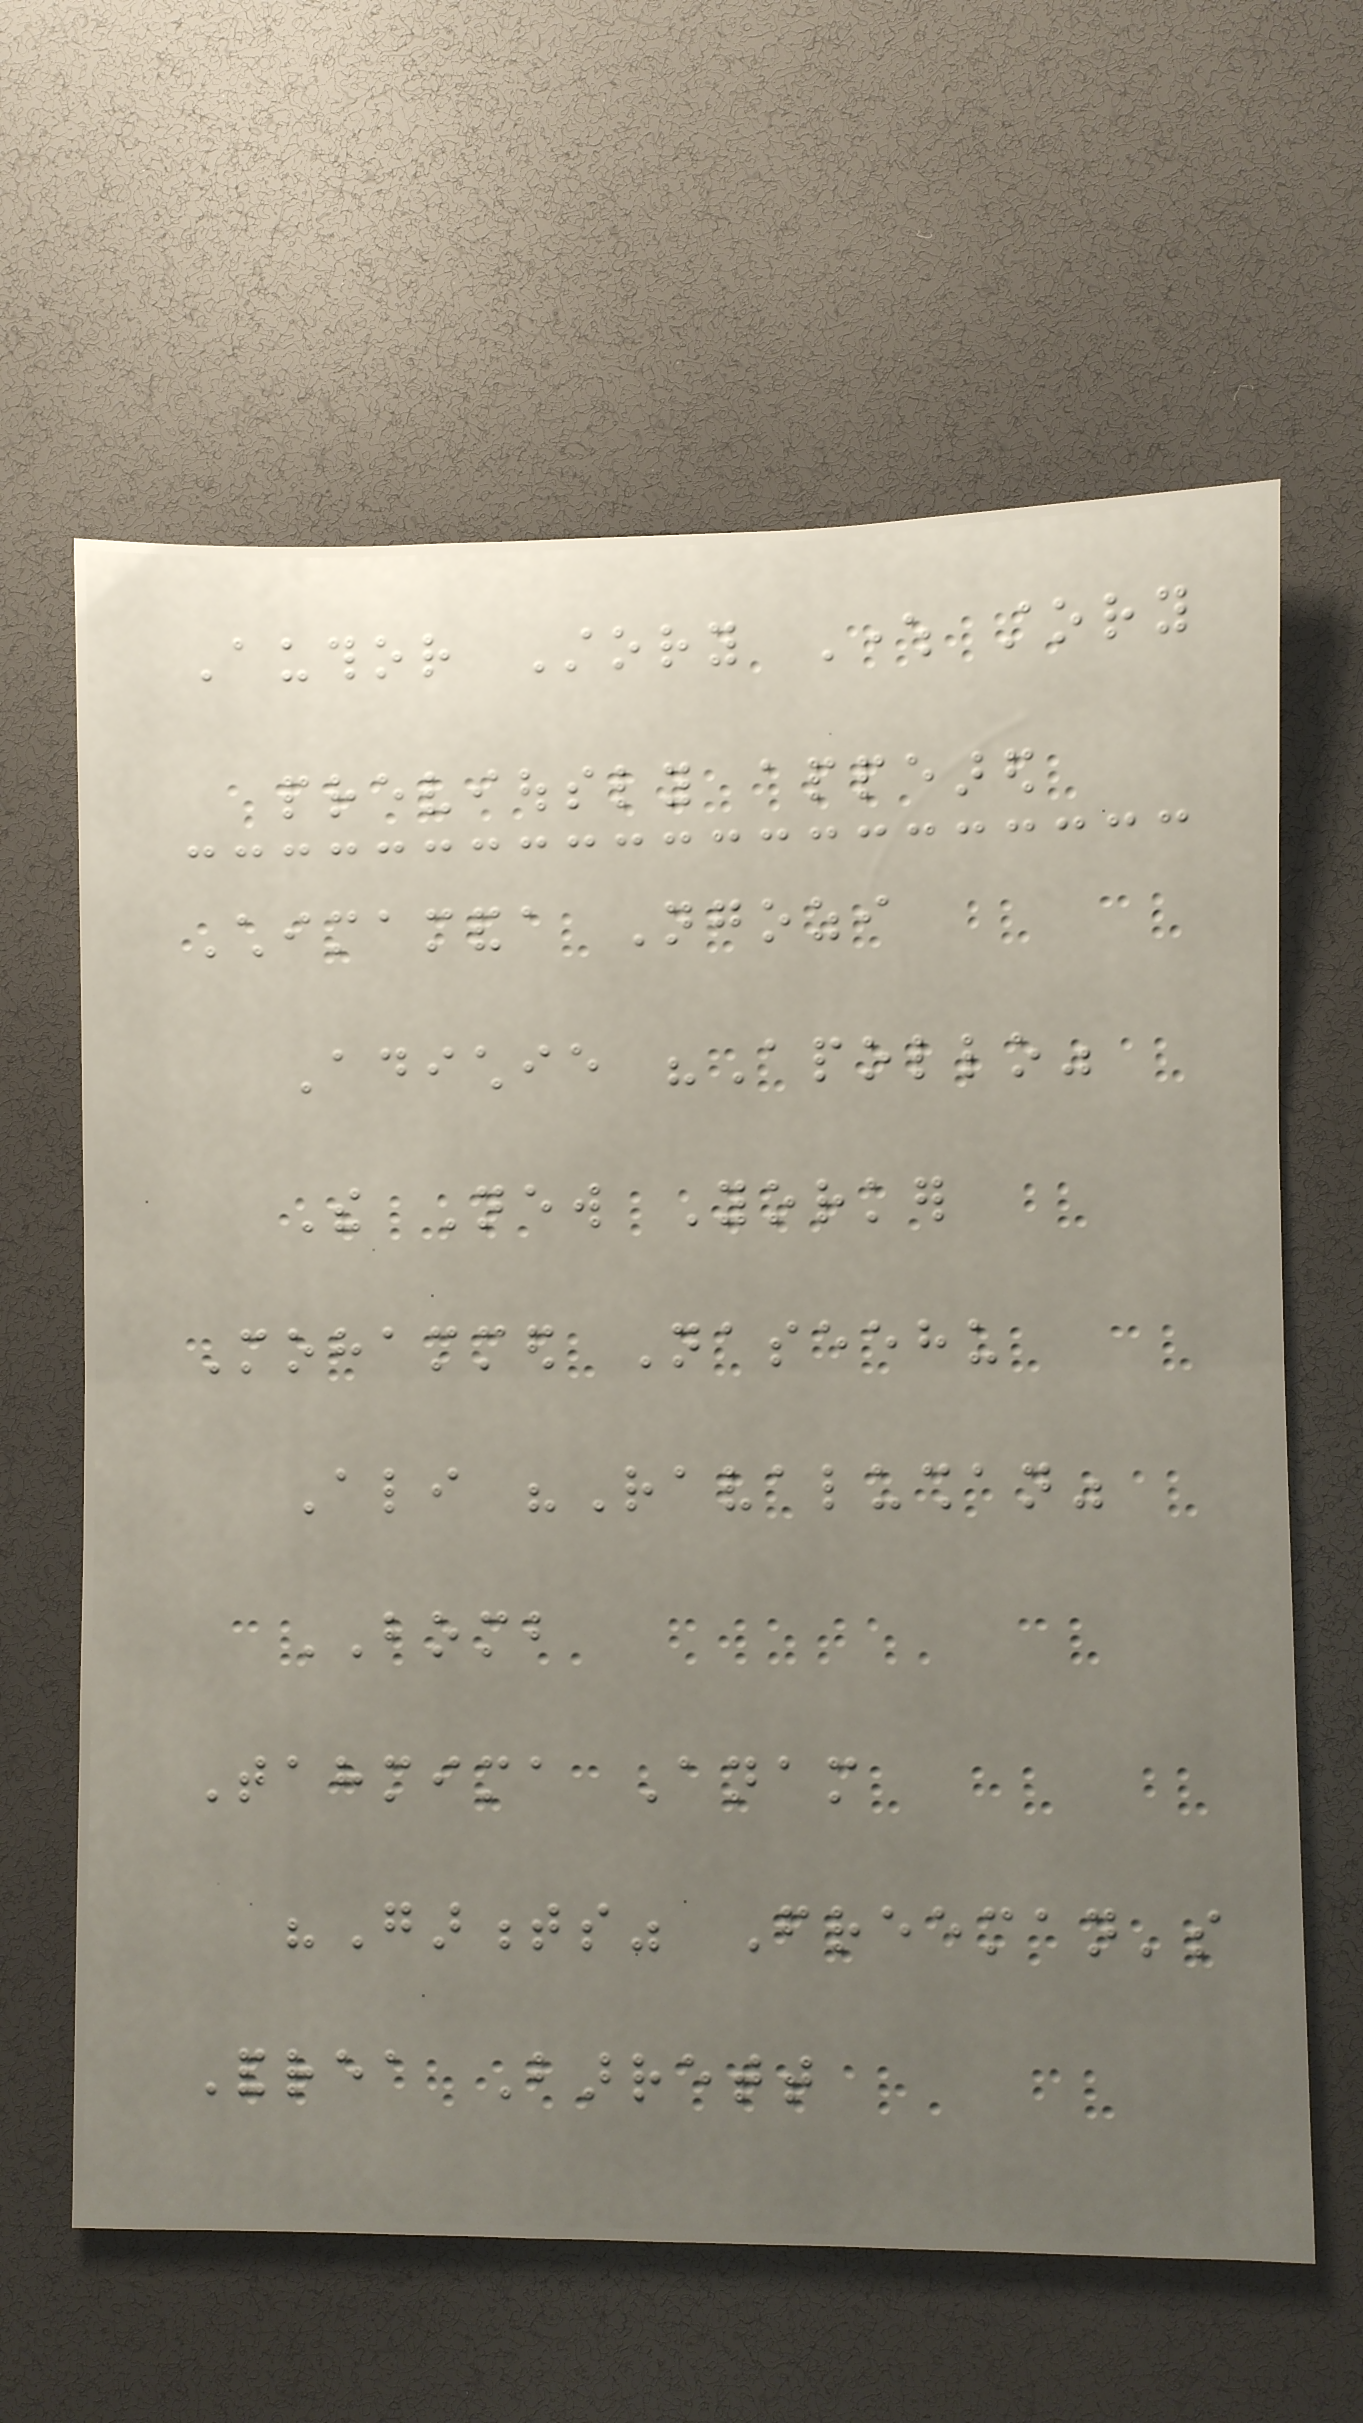Author Story Where story
previously appeared
Chimamanda Ngozi
Adichie "Apollo"
The New Yorker
Mohammed Naseehu
Ali "Ravalushan"
BOMB
Tahmima Anam
"Garments" Freeman's
Andrea Barrett
